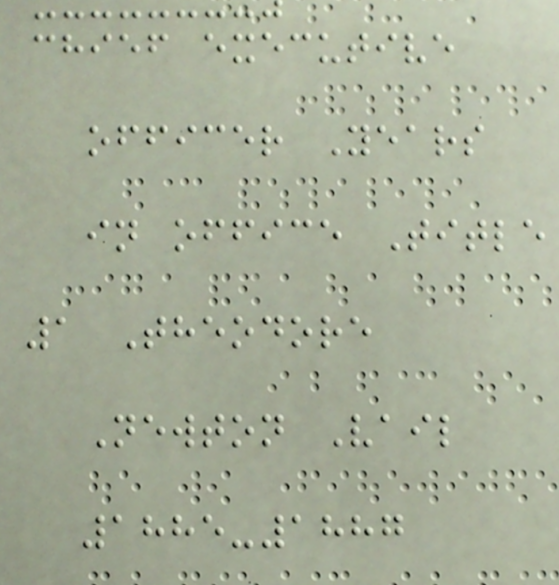chief executive
officer Years
in office Title
1 Theodore
Newton Vail
1885-1887
